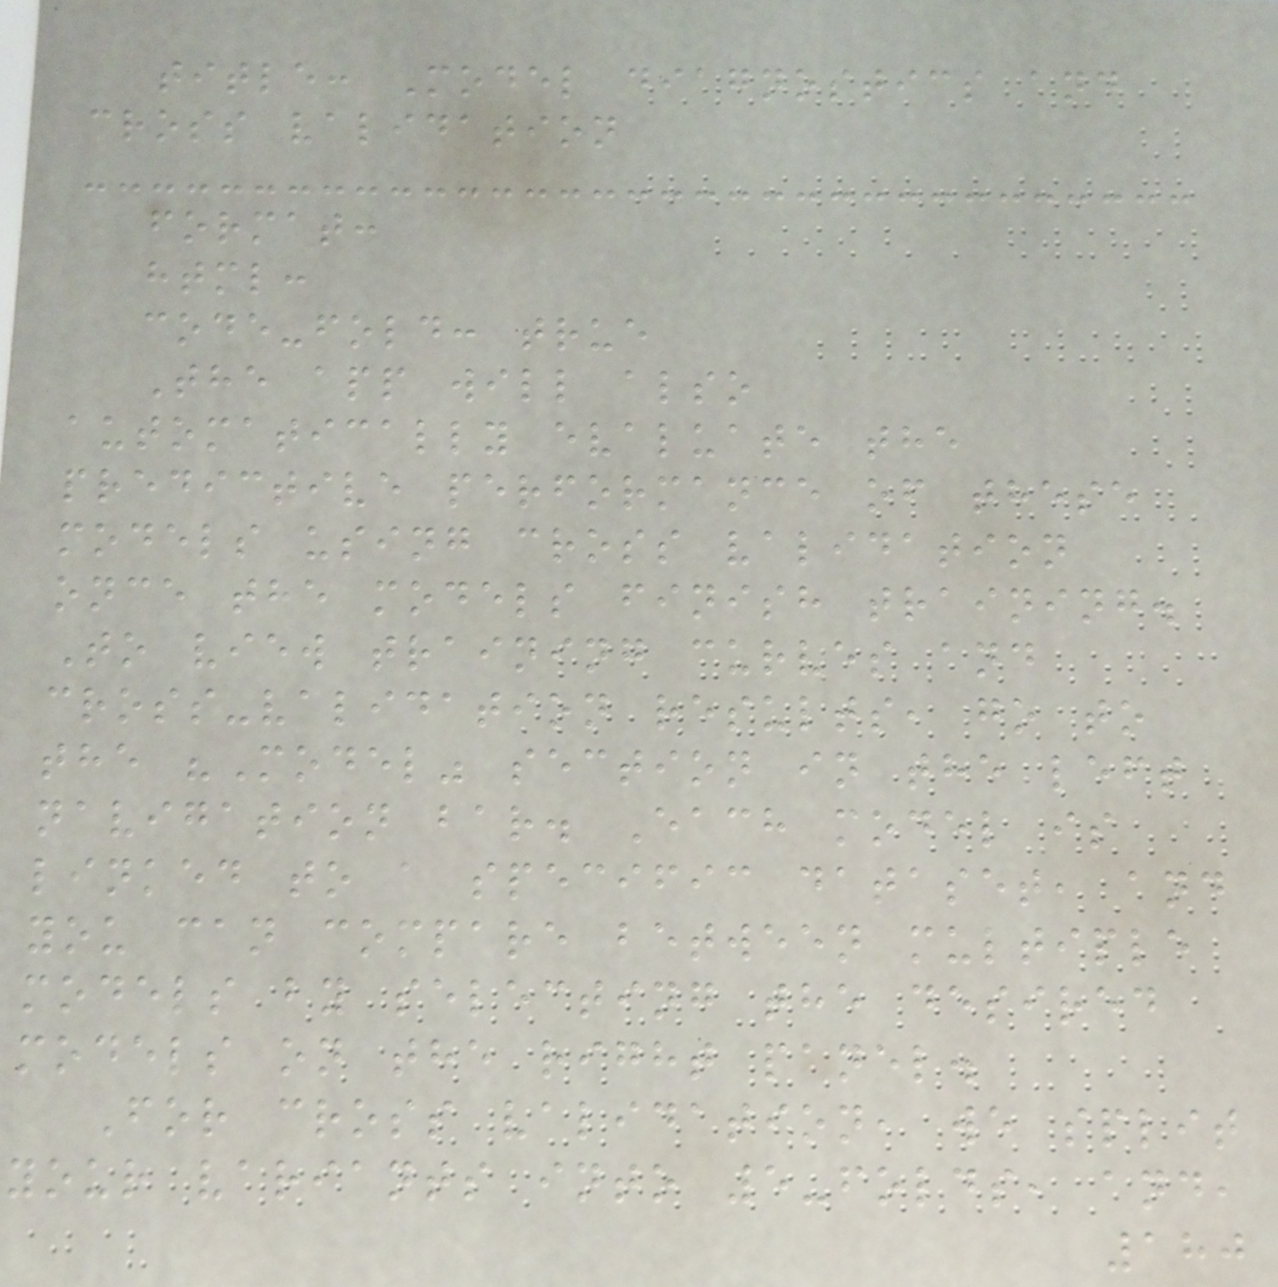title: Model diagnostics and
cross validation
format:
html:
code-fold: true
The app will also
automatically evaluate the
predictive performance of these
models using cross validation
once the models finish training.
To view training curves and
cross-validation results, go to
the "Model" section in the left
navigation bar. Each model is
linked to a specific dataset, and
you can compare between multiple
models by selecting the desired
models on the right panel.
For cross validation, we split
your variants into 5-folds, and,
180
